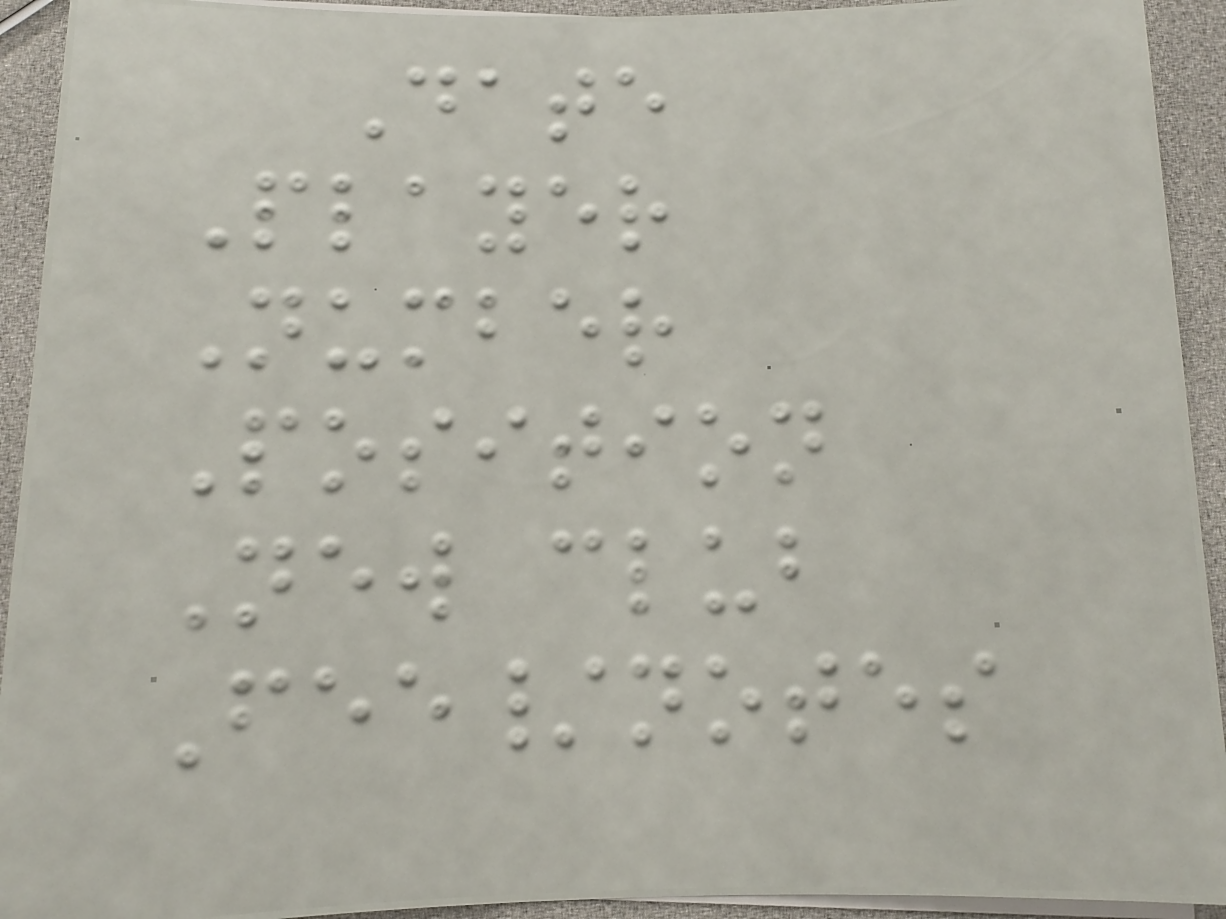Date
Player
Number
Position
New club
Fee/notes
